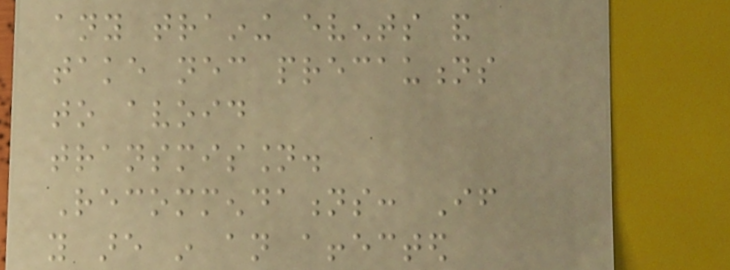any training events and
take necessary precautions
to avoid
transmission.
Recommendations: If
you are in an affected
